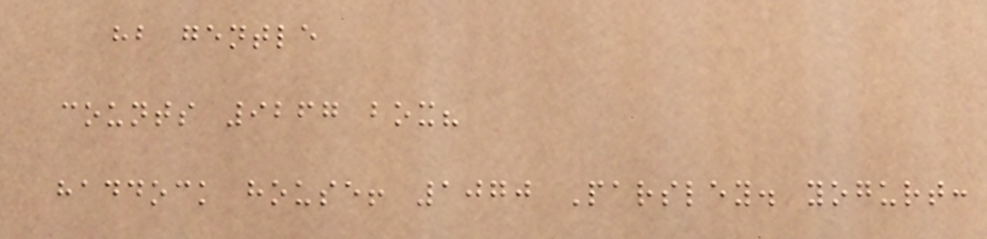hb gentle
counts 9267 box?
haddock house! 1070 Parsley. yogurt:
